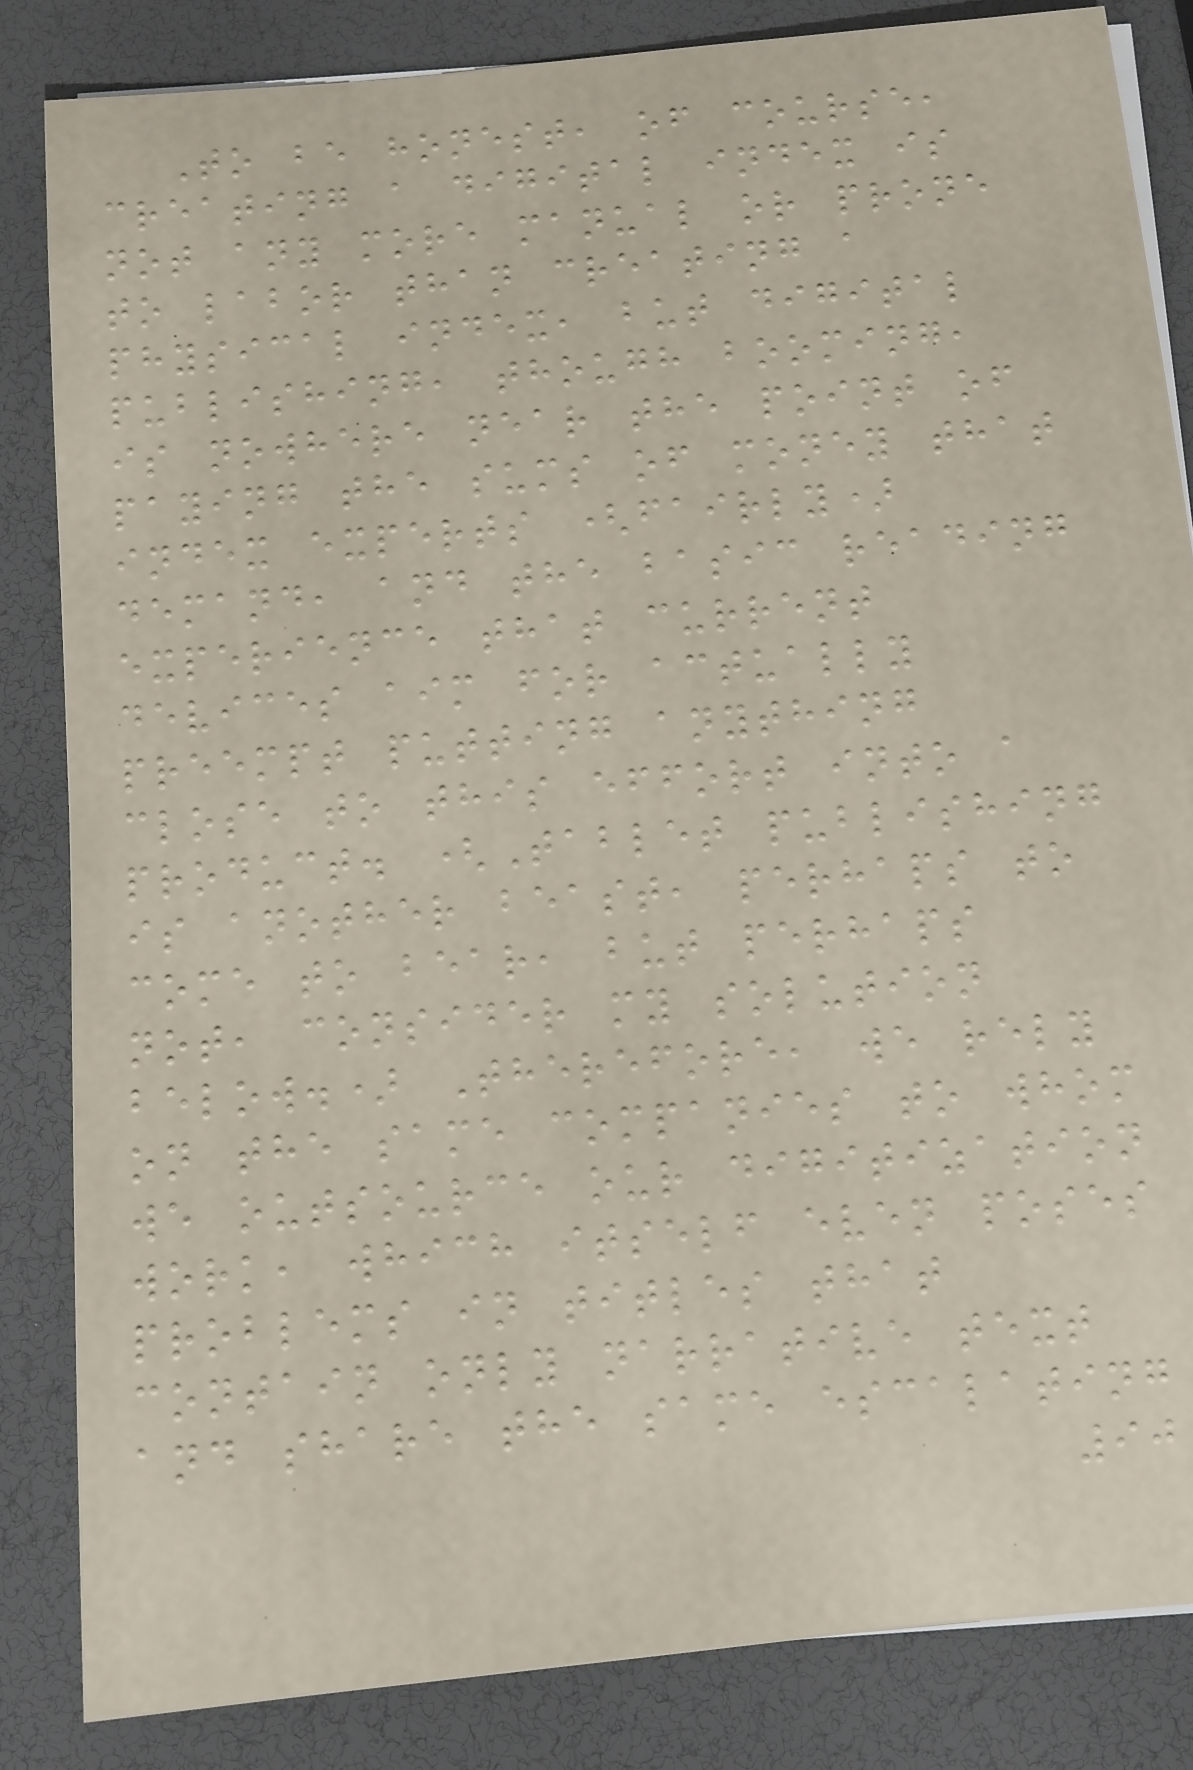To be honest, of course,
creating a digital index is
not any more manual or prone
to labor than creating a
physical index, but digital
publishing, though booming,
is nowhere near the point of
paying the sums of money that
index experts (fairly)
demand, and the basic reading
experience that current
devices aim for actually
preempt putting anything
close to this effort into a
product. (Tablet publishing
is another beast, perhaps to
come to bear, but perhaps
not, consider my solution
below.) Therefore, we rely
on the same companies to whom
we outsource our digitization
work, which itself even poses
problems in titles that
contain only narrative text
and share the same escalating
90
